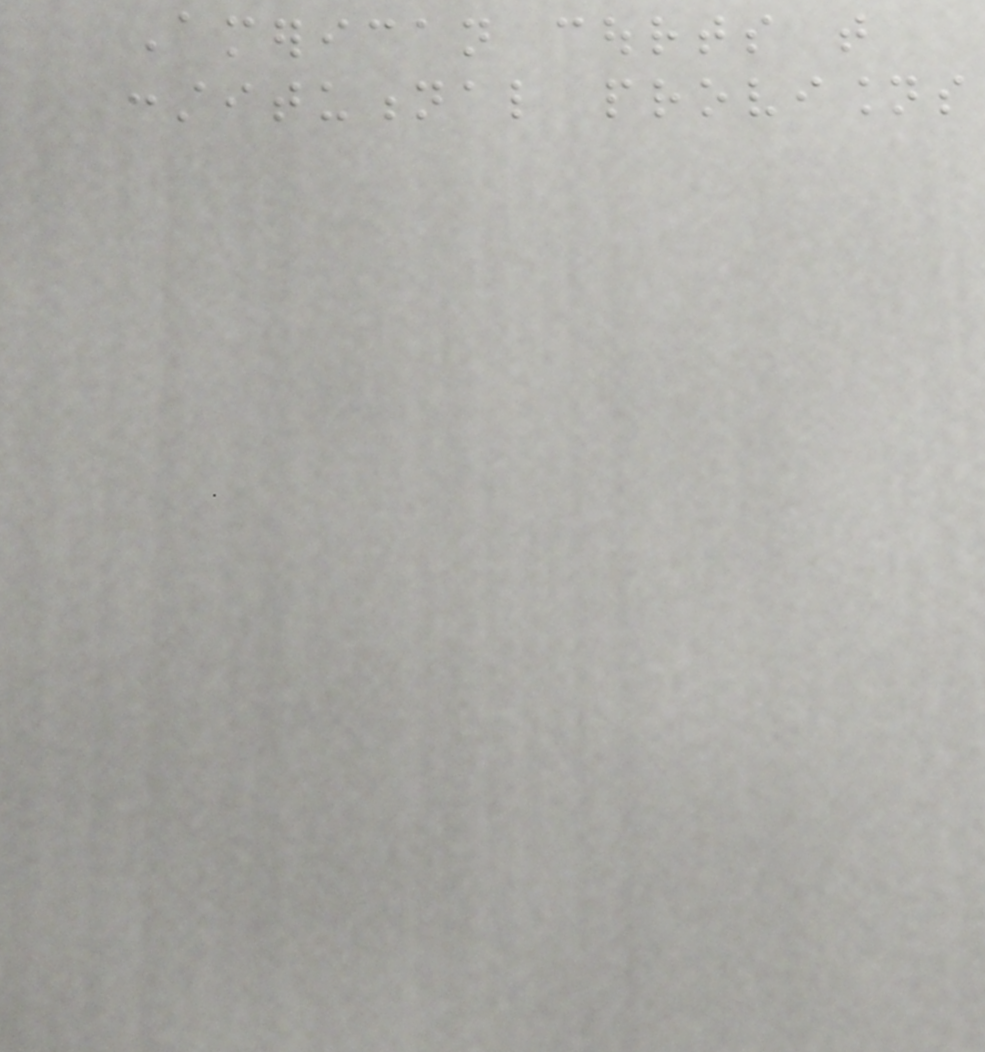American courts that
constitutional provisions
